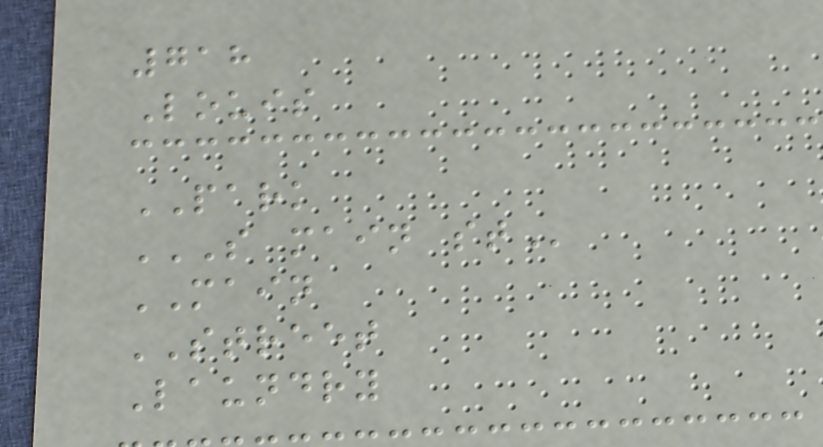718
Louis
PARK
S MAIN ST
MAIN
STREET
Laundry
